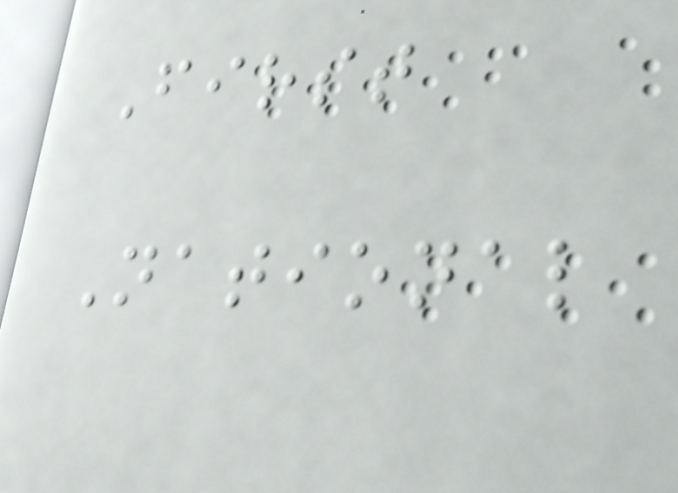First
National
